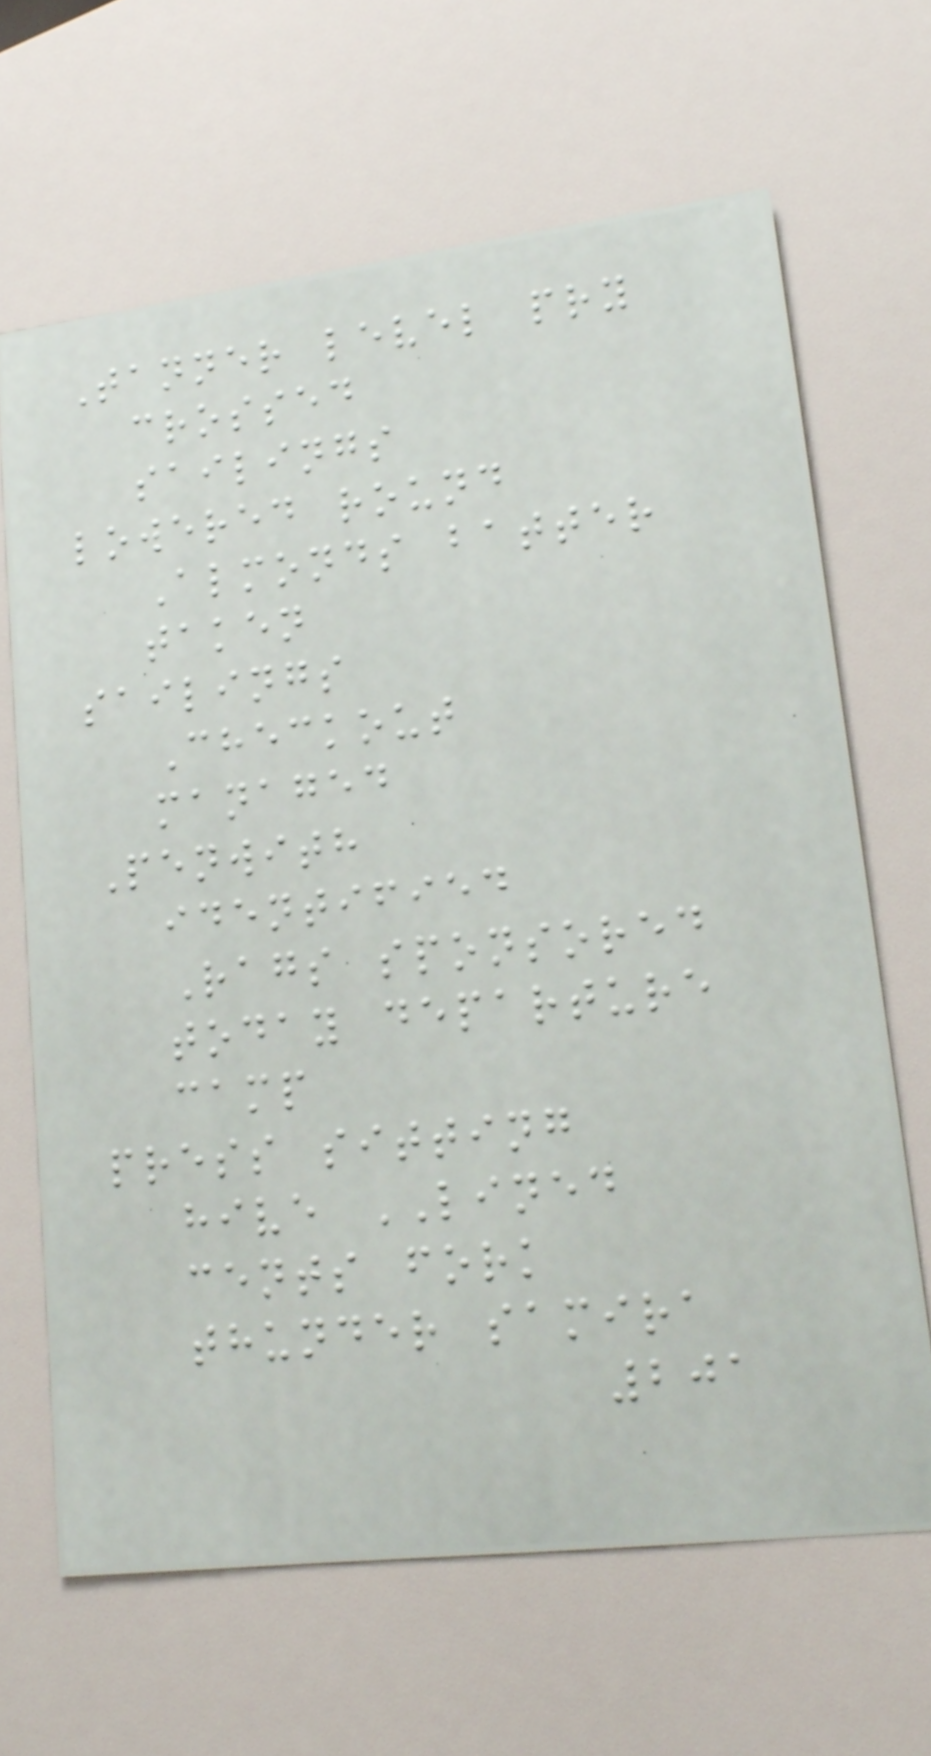Tanner level pry
crossed
sailings
lowered round
Almonds batter
taken
sailings
Checkout
managed
Penwith
identified
Rags sponsored
today departure
camp
press sitting
hive LINED
cents fork
thunder samira
201
